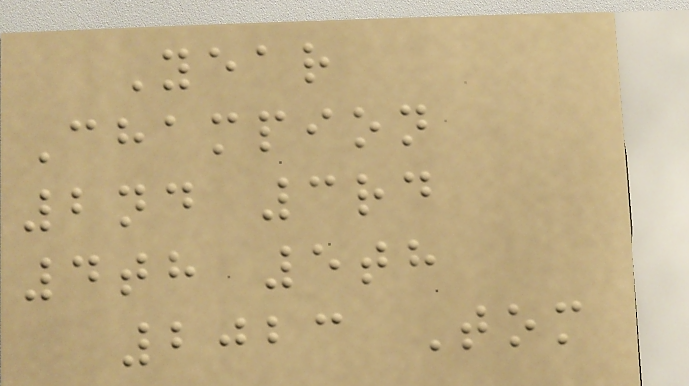Year
Champion
2nd 3rd
4th 5th
2023 Tom
